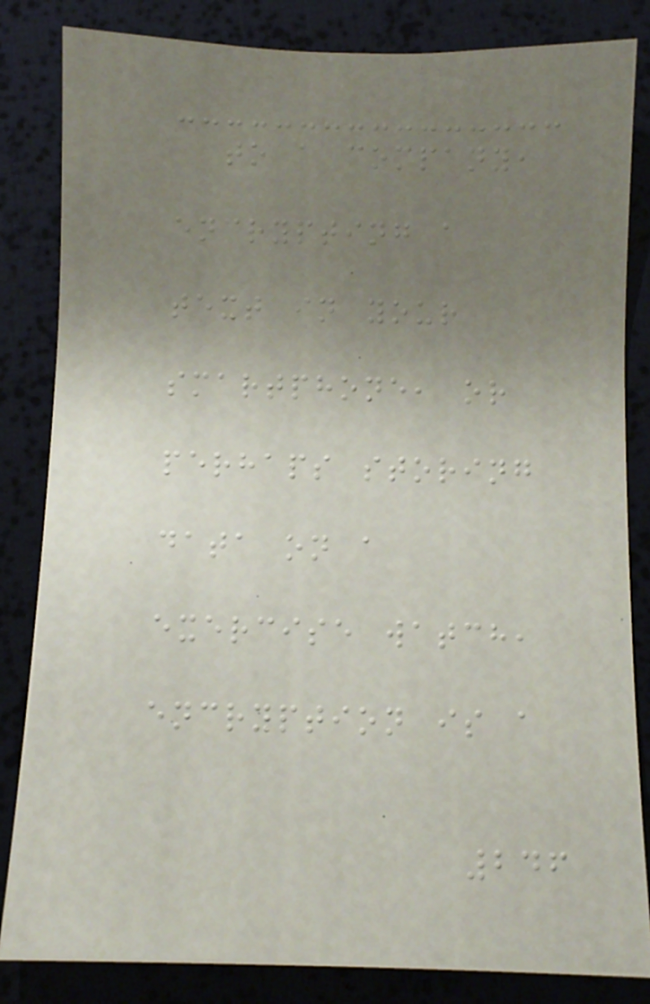to a company,
encrypting a
text in your
smartphone, or
perhaps storing
data on a
exercise watch,
encryption is a
246
